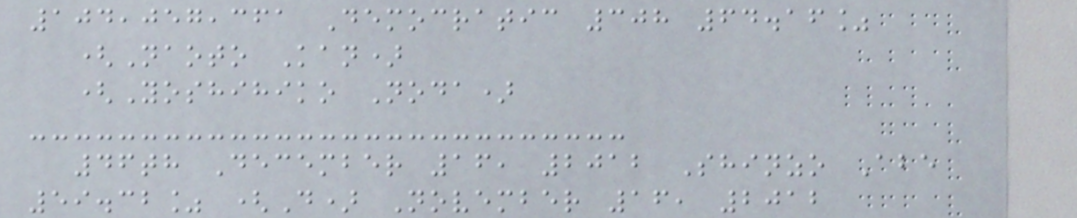104,057,361 Democratic 308 64.16%
(Naoto Kan)
(Yoshihiko Noda)
46th December 16, 2012 Shinzo Abe
59.32% (D) November 16, 2012
